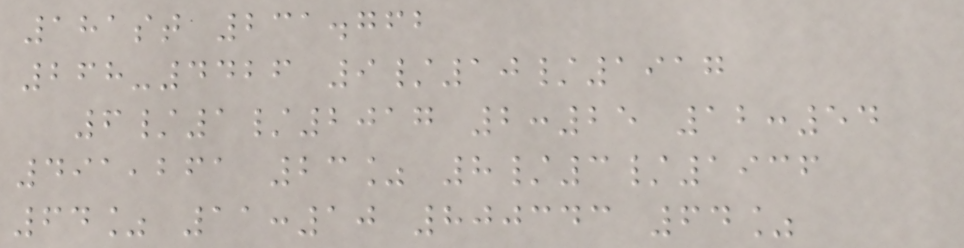181st 231.762
268-4426 9/10/1917
6/1/2017 2:25 12:54
491,261 23% 8/3/1936
64% 11:10 800343 64%
